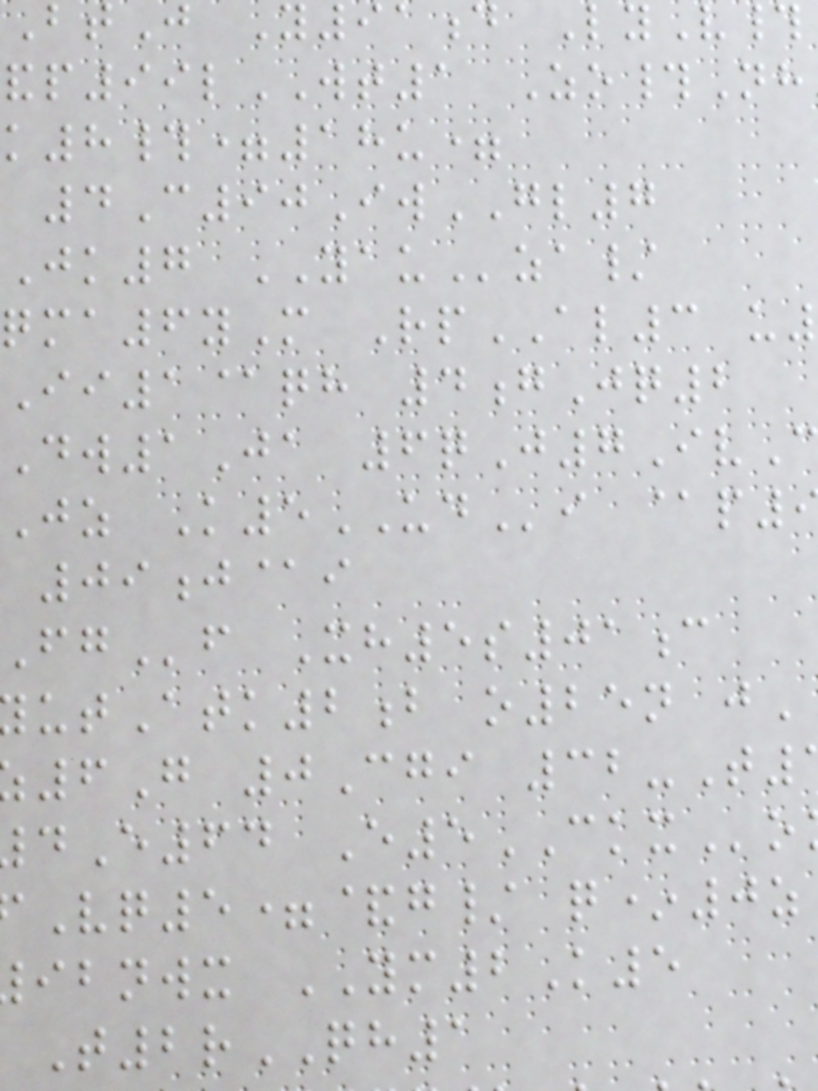BtJ Y91d LyV#
p99lWT1 Zo#Nh
k8#=18u=
4C90IwGL7
Jk7 YAUza/
ma6yM RpAL3 u
ii1@qh 4gJq2
Dw1Ja 6qJ7Iv
jz K5UDi @p
09j@i
f Xh5s01c
utAtk2b o25n j
6G 0Cgi 32-T
E64 E5CKXo
Vq5=&g/ q*0z
ibnwx YM2K5
T2rQH1
